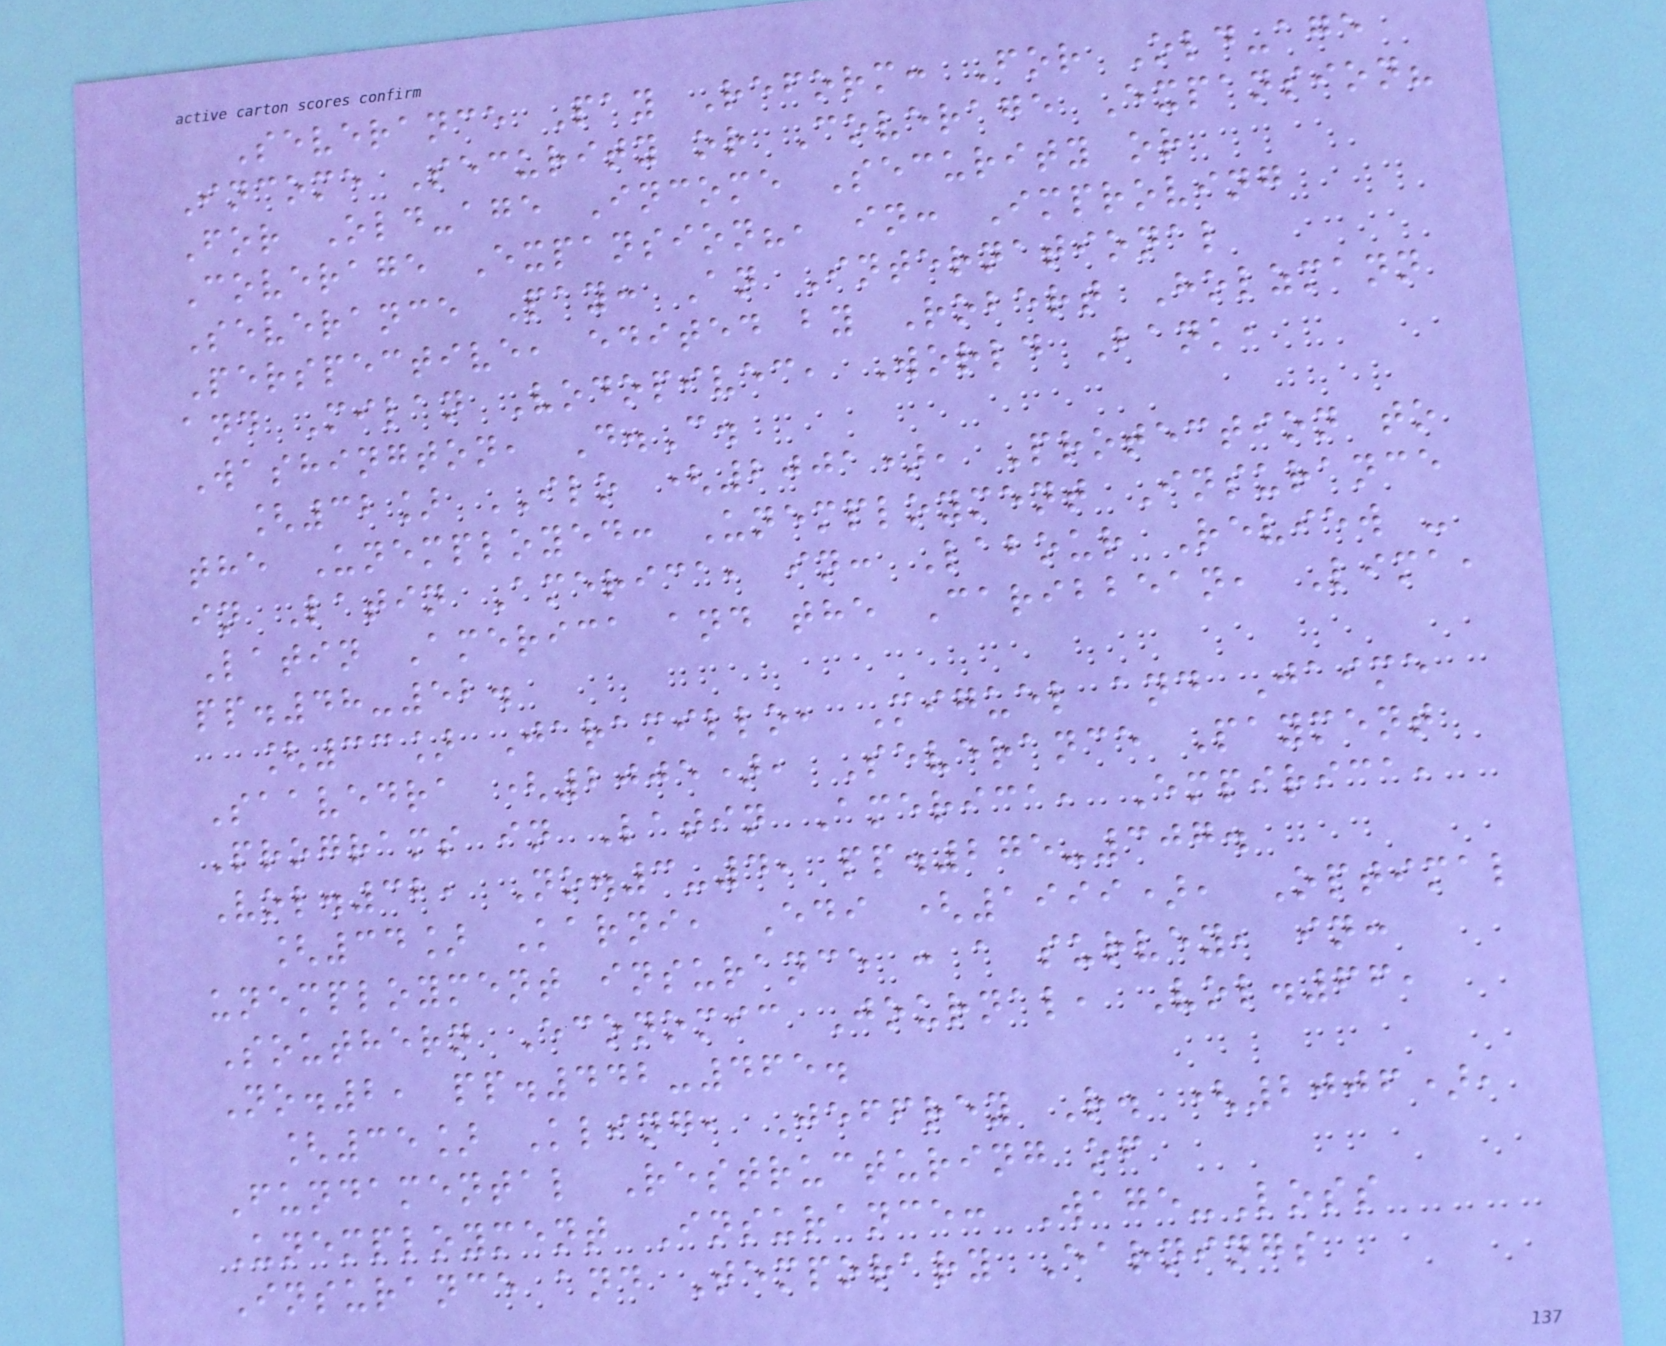Severance Pay Reform: For Old-age
Income Security or Coverage Expansion?
For Old-age Income Security or
Coverage Expansion?, in: Improving
Severance Pay: An International
Perspective, edited by Robert Holzmann
and Milan Vodopivec, World Bank,
Washington, D.C.
[32] ILO (2001), Protection to
the Unemployed: Unemployment Insurance
in Latin America, in: Labour Review -
Latin America and the Caribbean, Lima,
pp.48-52.
[33] Jaramillo, Miguel and Jaime
Saavedra (2005), Severance Payment
Programs in Latin America, Empirica,
Vol.32, No.3-4, pp.275-307.
[34] Karni, Edi (1999), Optimal
unemployment insurance : a survey, in:
Southern Economic Journal, Vol.66,
No.2, pp.442-465.
[35] Kling, Jeffrey R. (2006),
Fundamental Restructuring of
Unemployment Insurance: Wage-Loss
Insurance and Temporary Earnings
